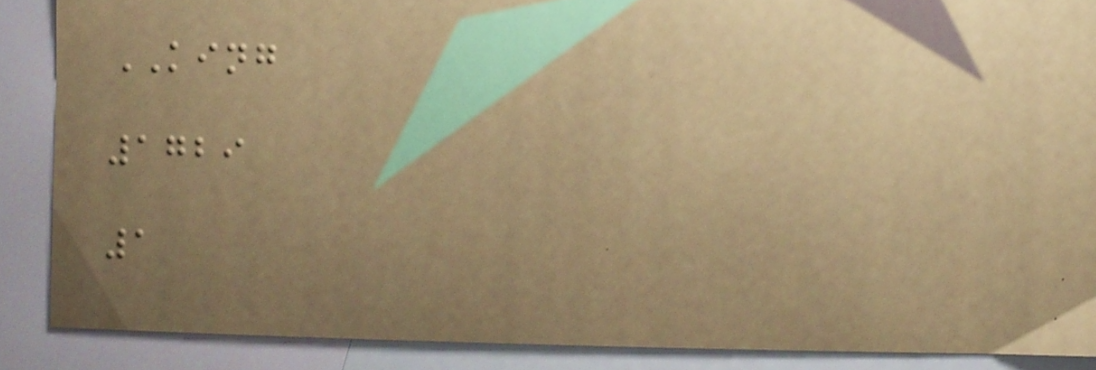KING
1729
1
